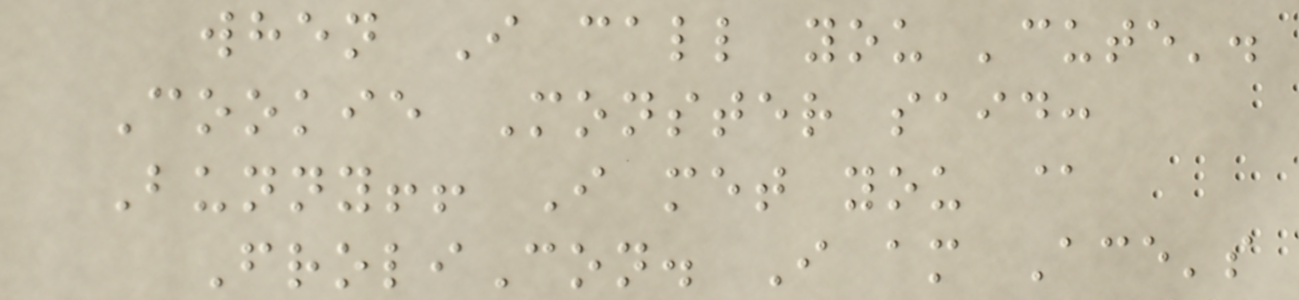when I call you 'cute'.
Cookie Monster said:
Bunny!! I met you @
FroliCon. I am Ace's
